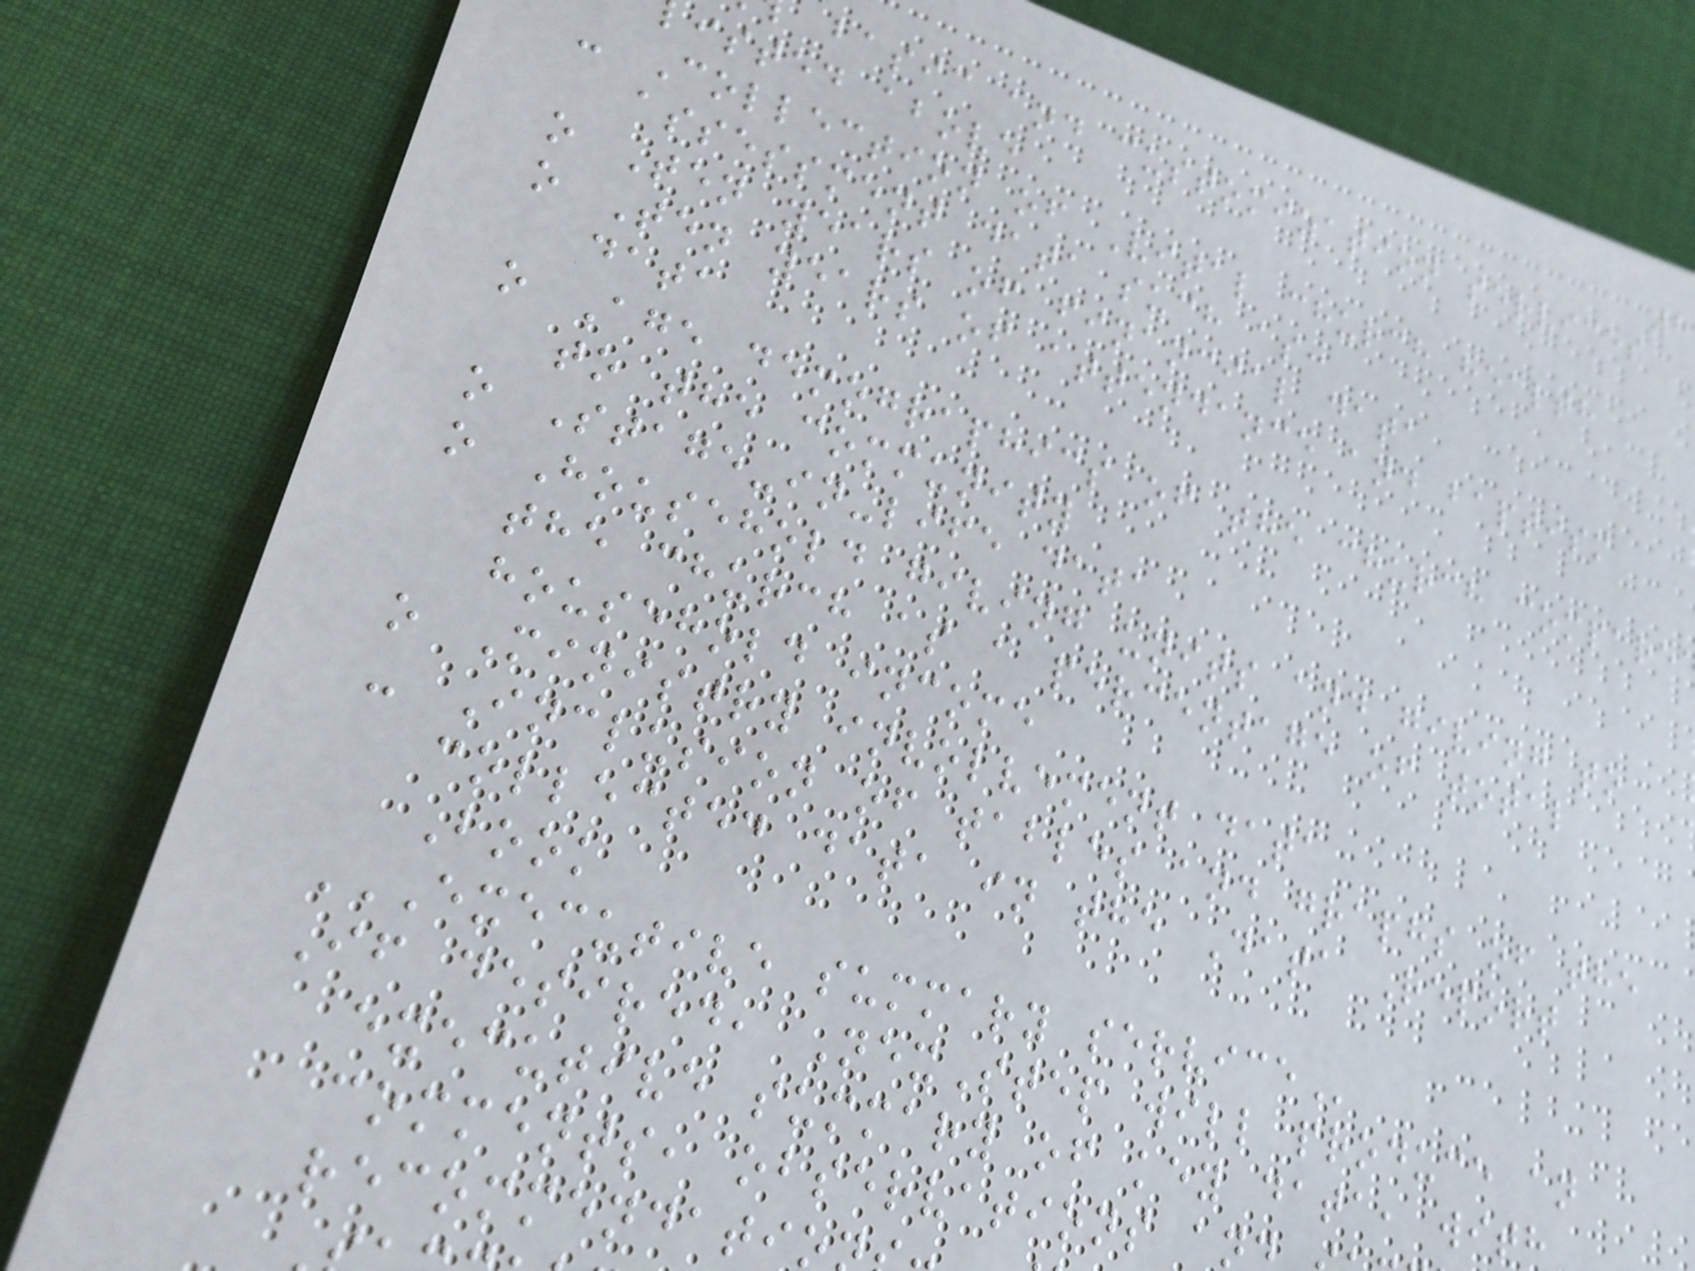basic and customization services
isted above
- Collection of Vital church health
assessment data such as:
o Ten years of financial data
o Ten years of attendance and baptism
data
o Age demographics of the church compare
to the community
o Stage-in-life data
o Household giving units and giving to
the church as a percentage of total
household income
o Ministry involvement data
- Inclusion of tables and graphs of the
collected data in the Data Report
Book
EXECUTIVE SUMMARY SERVICE
If desired, NexStep will produce an
executive summary of key data, with
comments, observations an
recommendatio
